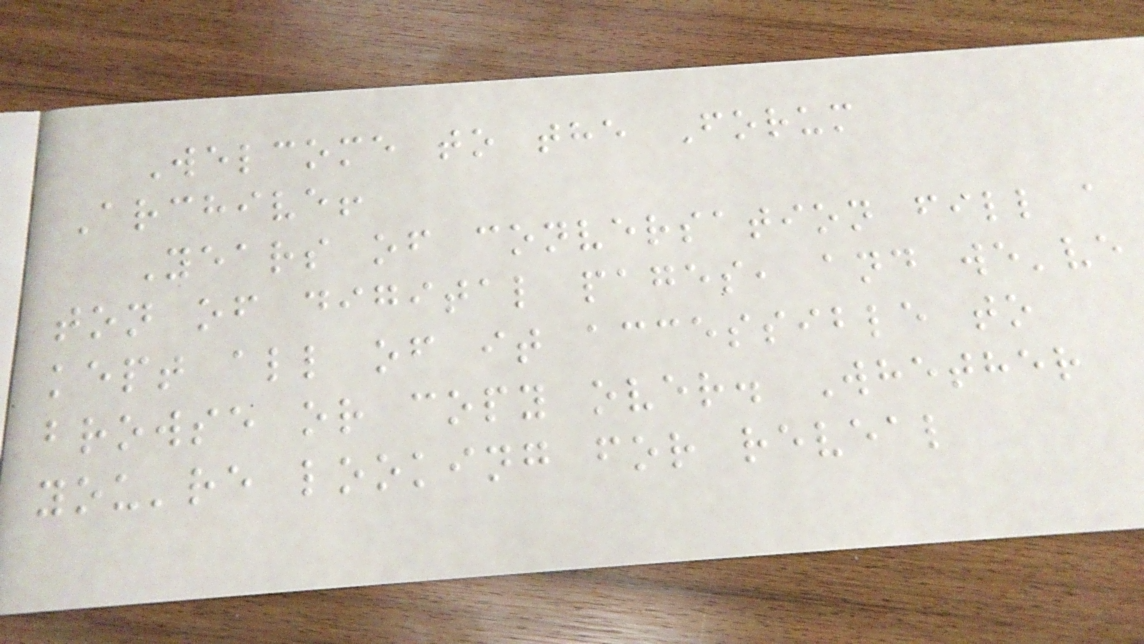Welcome to the Forum
Archive!
Years of conversation fill a
ton of digital pages, and we've
kept all of it accessible to
browse or copy over. Whether
you're looking for reveal
